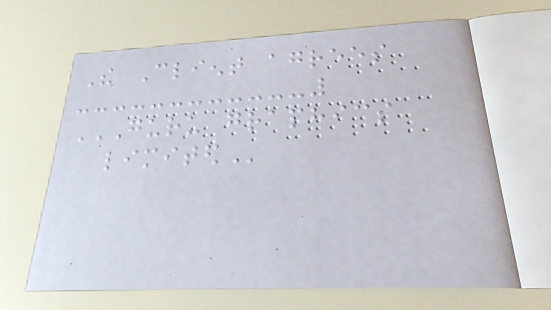The Client agrees
GURU GRAPHICS
LIMITED
